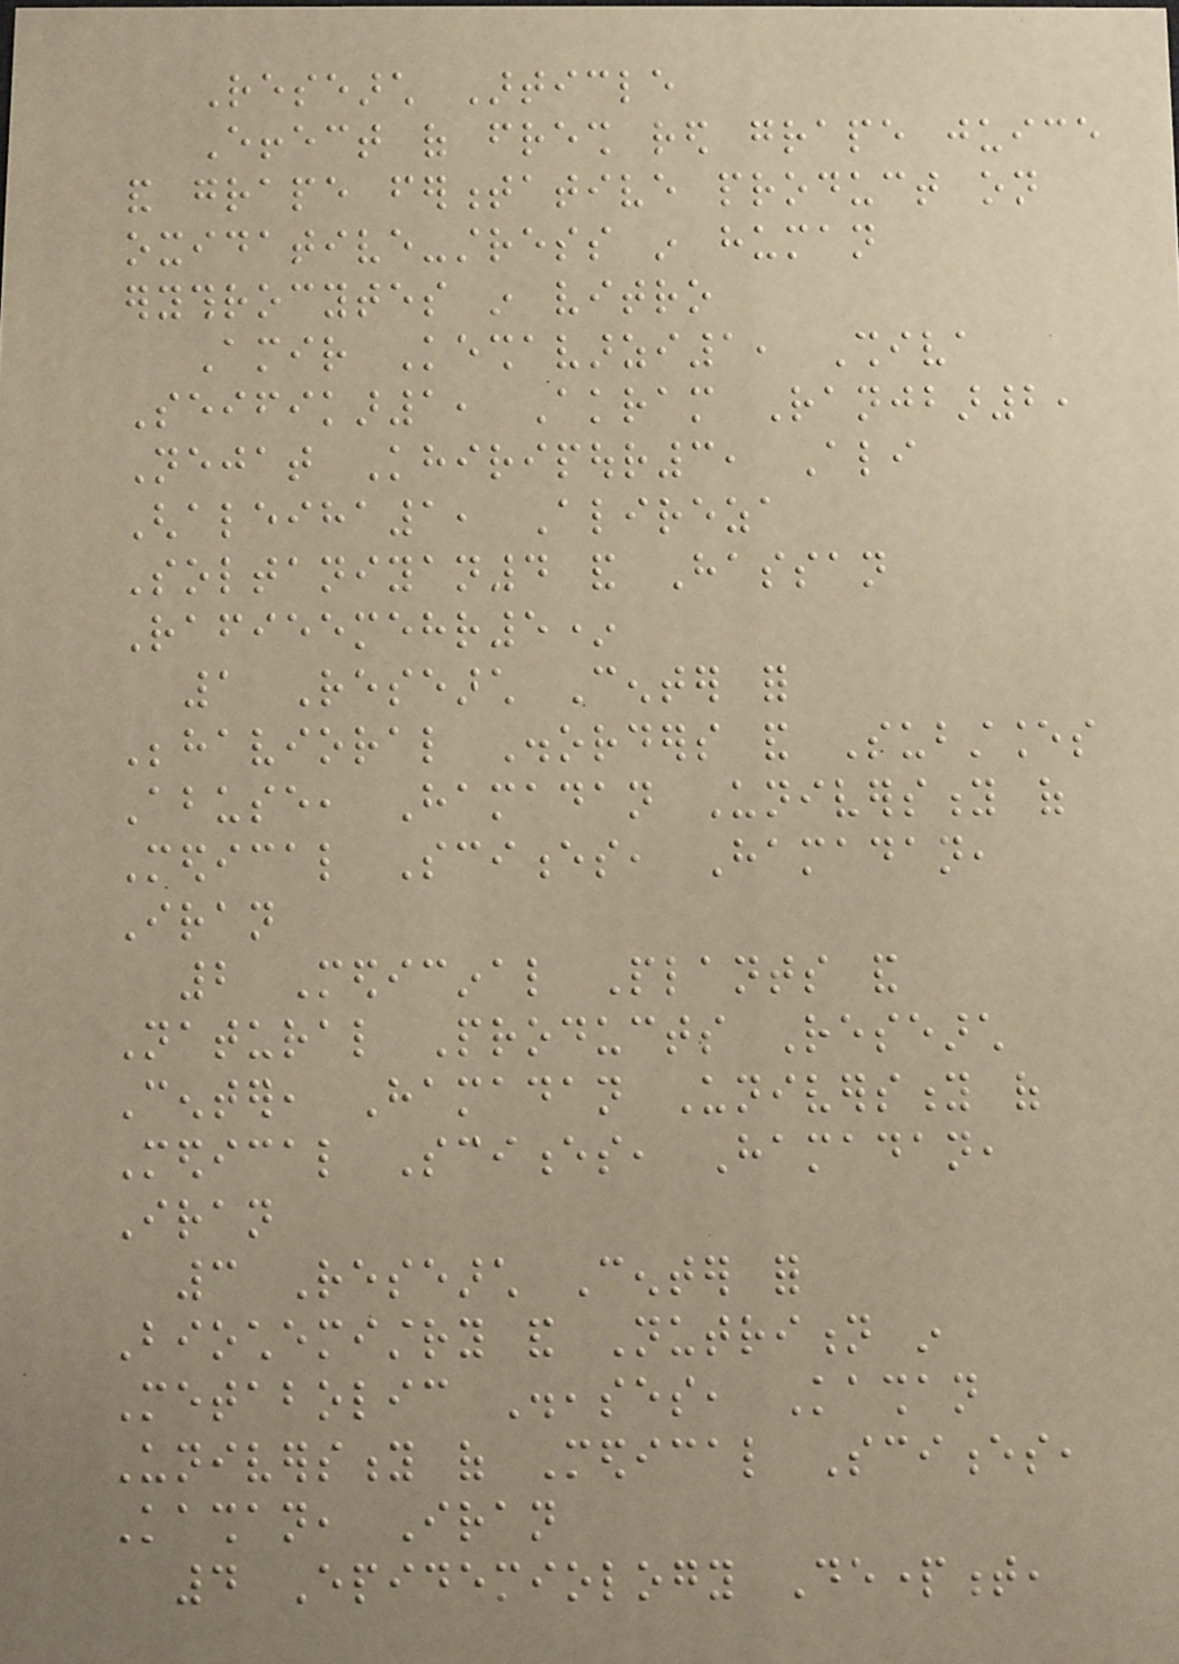Research Article
Effect of fresh red grape juice
and grape fermentative product on
oxidative-stress in human
erythrocytes in vitro
Amir Keshavarzi1, Shiva
Seifikar1, Akram Ranjbar2,
Nejat Khiripour3, Ali
Ghaleiha1, Alireza
Soltaniyan4 and Hassan
Rafieemehr5*
1 Research Center for
Behavioral Disorders and Substances
Abuse, Hamadan University of
Medical Sciences, Hamadan,
Iran
2 Medicinal Plants and
Natural Products Research
Center, Hamadan University of
Medical Sciences, Hamadan,
Iran
3 Research Center for
Biochemistry and Nutrition in
Metabolic Diseases, Kashan
University of Medical Sciences,
Kashan, Iran
4 Epidemiology Department,
